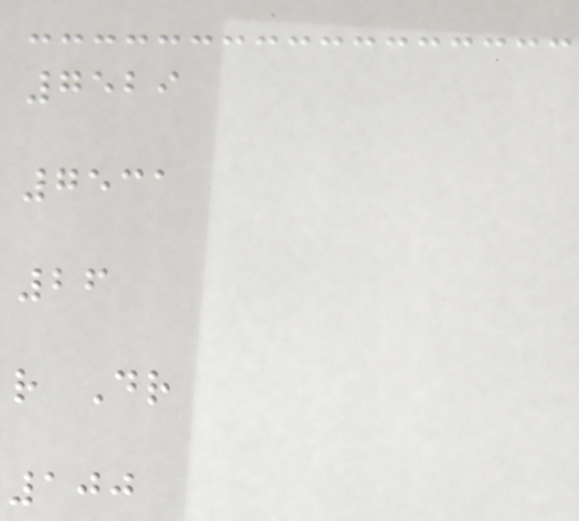7529
7531
26
r Dr
100
